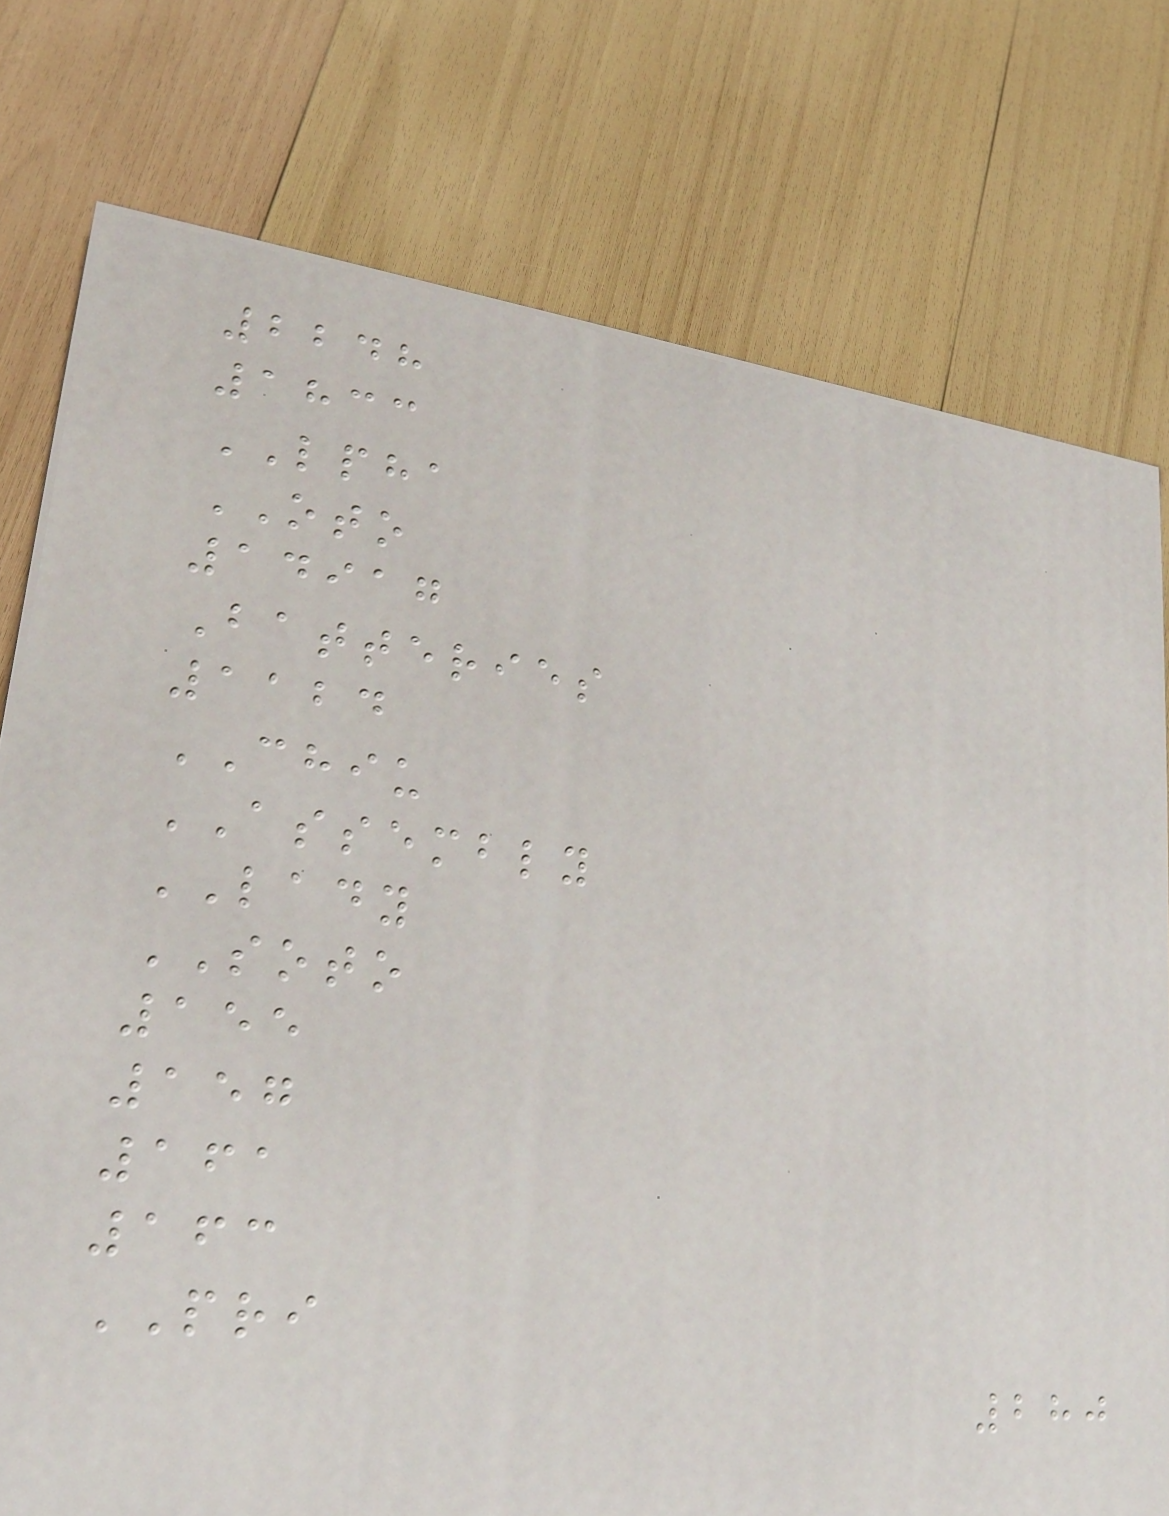2248
1833
LPHA
OTO
14917
Batteries
1124
CHIU
ASSEMBLY
LADY
SOTO
155
157
161
163
PRI
280
